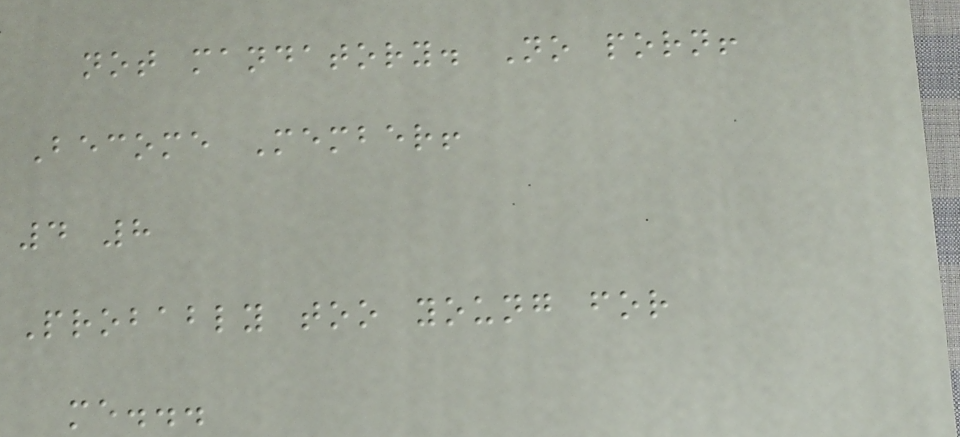not mandatory. No porn!
Become Member!
4 8
Probably too young for
me...
